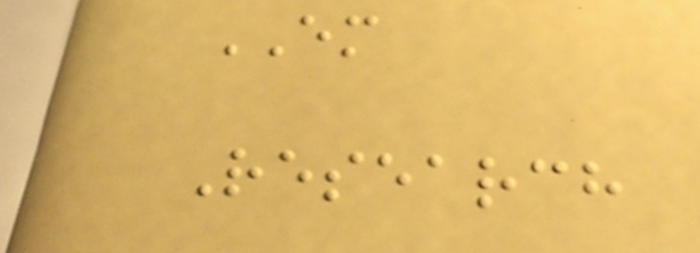EM
Research
